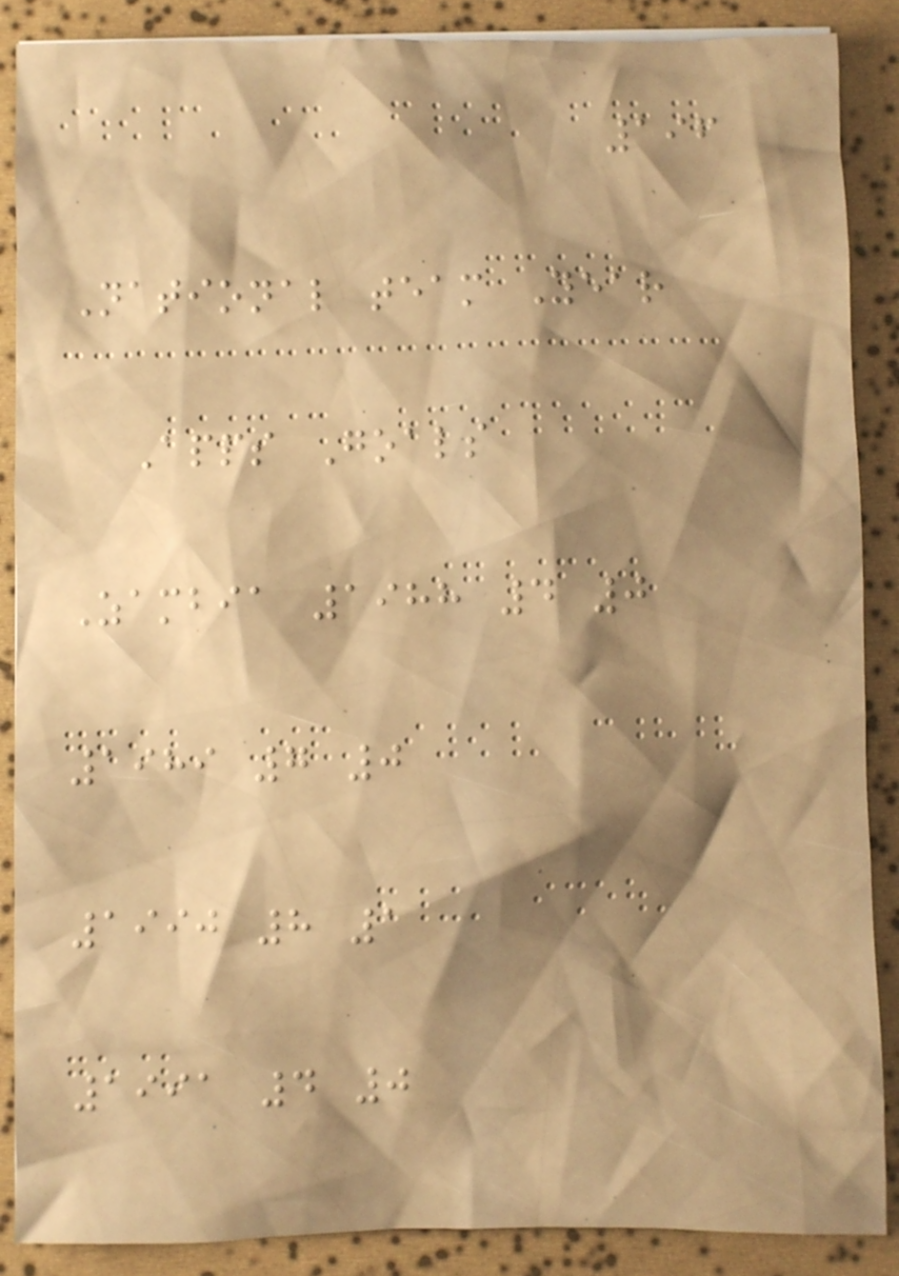196
National team Year
Apps Goals
Zambia 1988 4 0
1989 7 0
1990 8 1
1991 4 0
